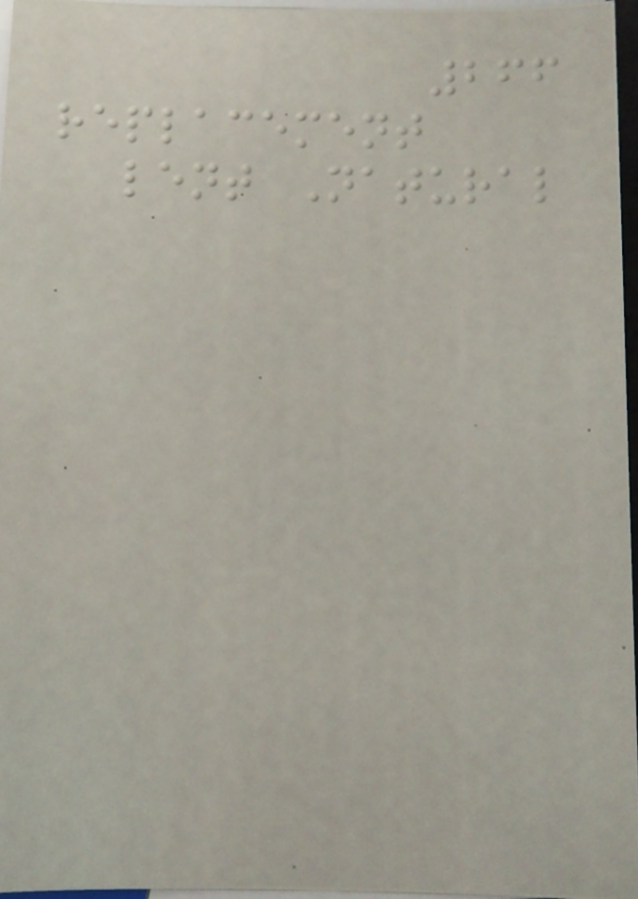266
replacement
lent Natural
